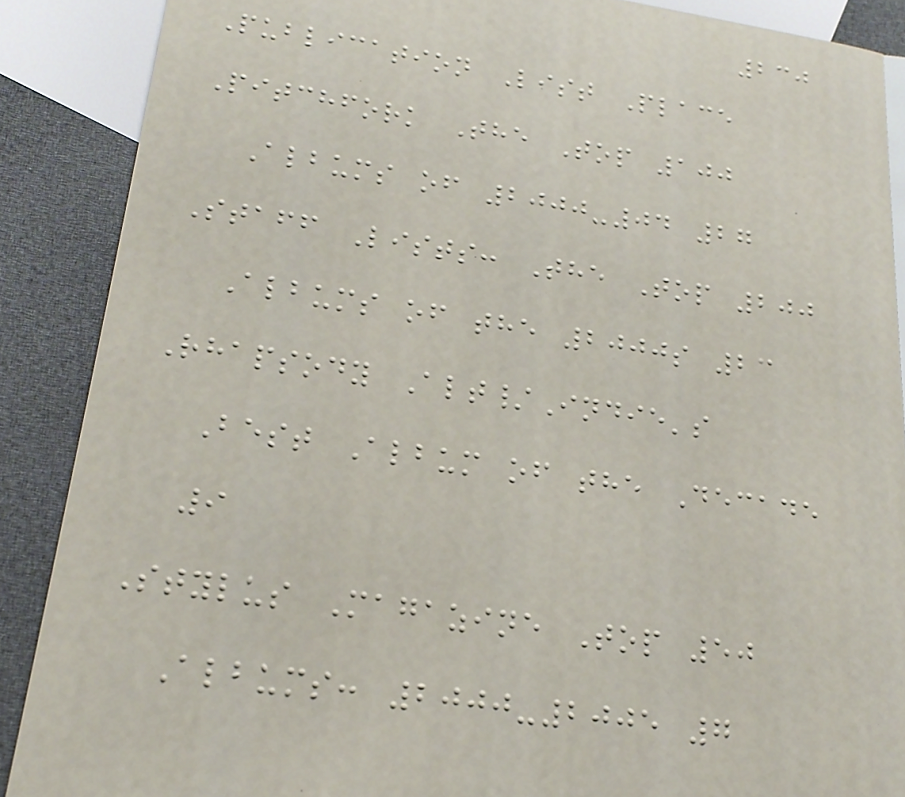230
Publication List Place
Pitchfork The Top 100
Albums of 2000-04 27
Staff Lists: The Top 200
Albums of the 2000s 23
Rhapsody Alt/Indie's
Best Album of the Decade
9
Stylus Magazine Top 50
Albums: 2000-2005 7
